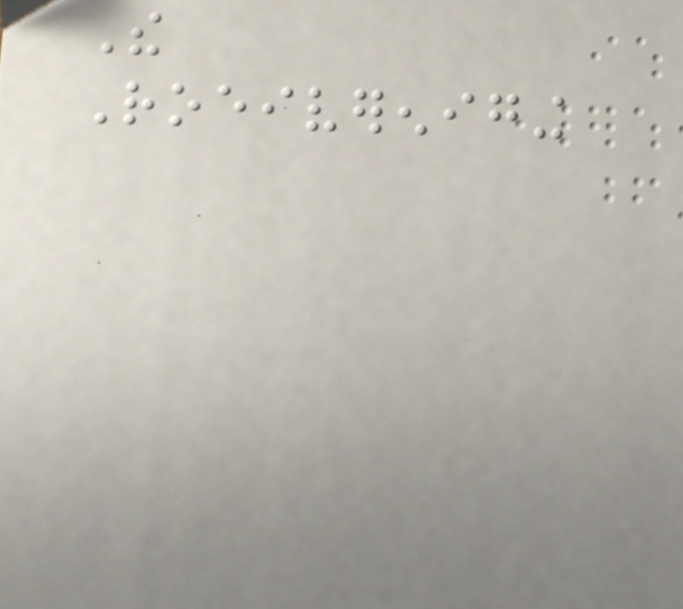The
Roeivereniging
